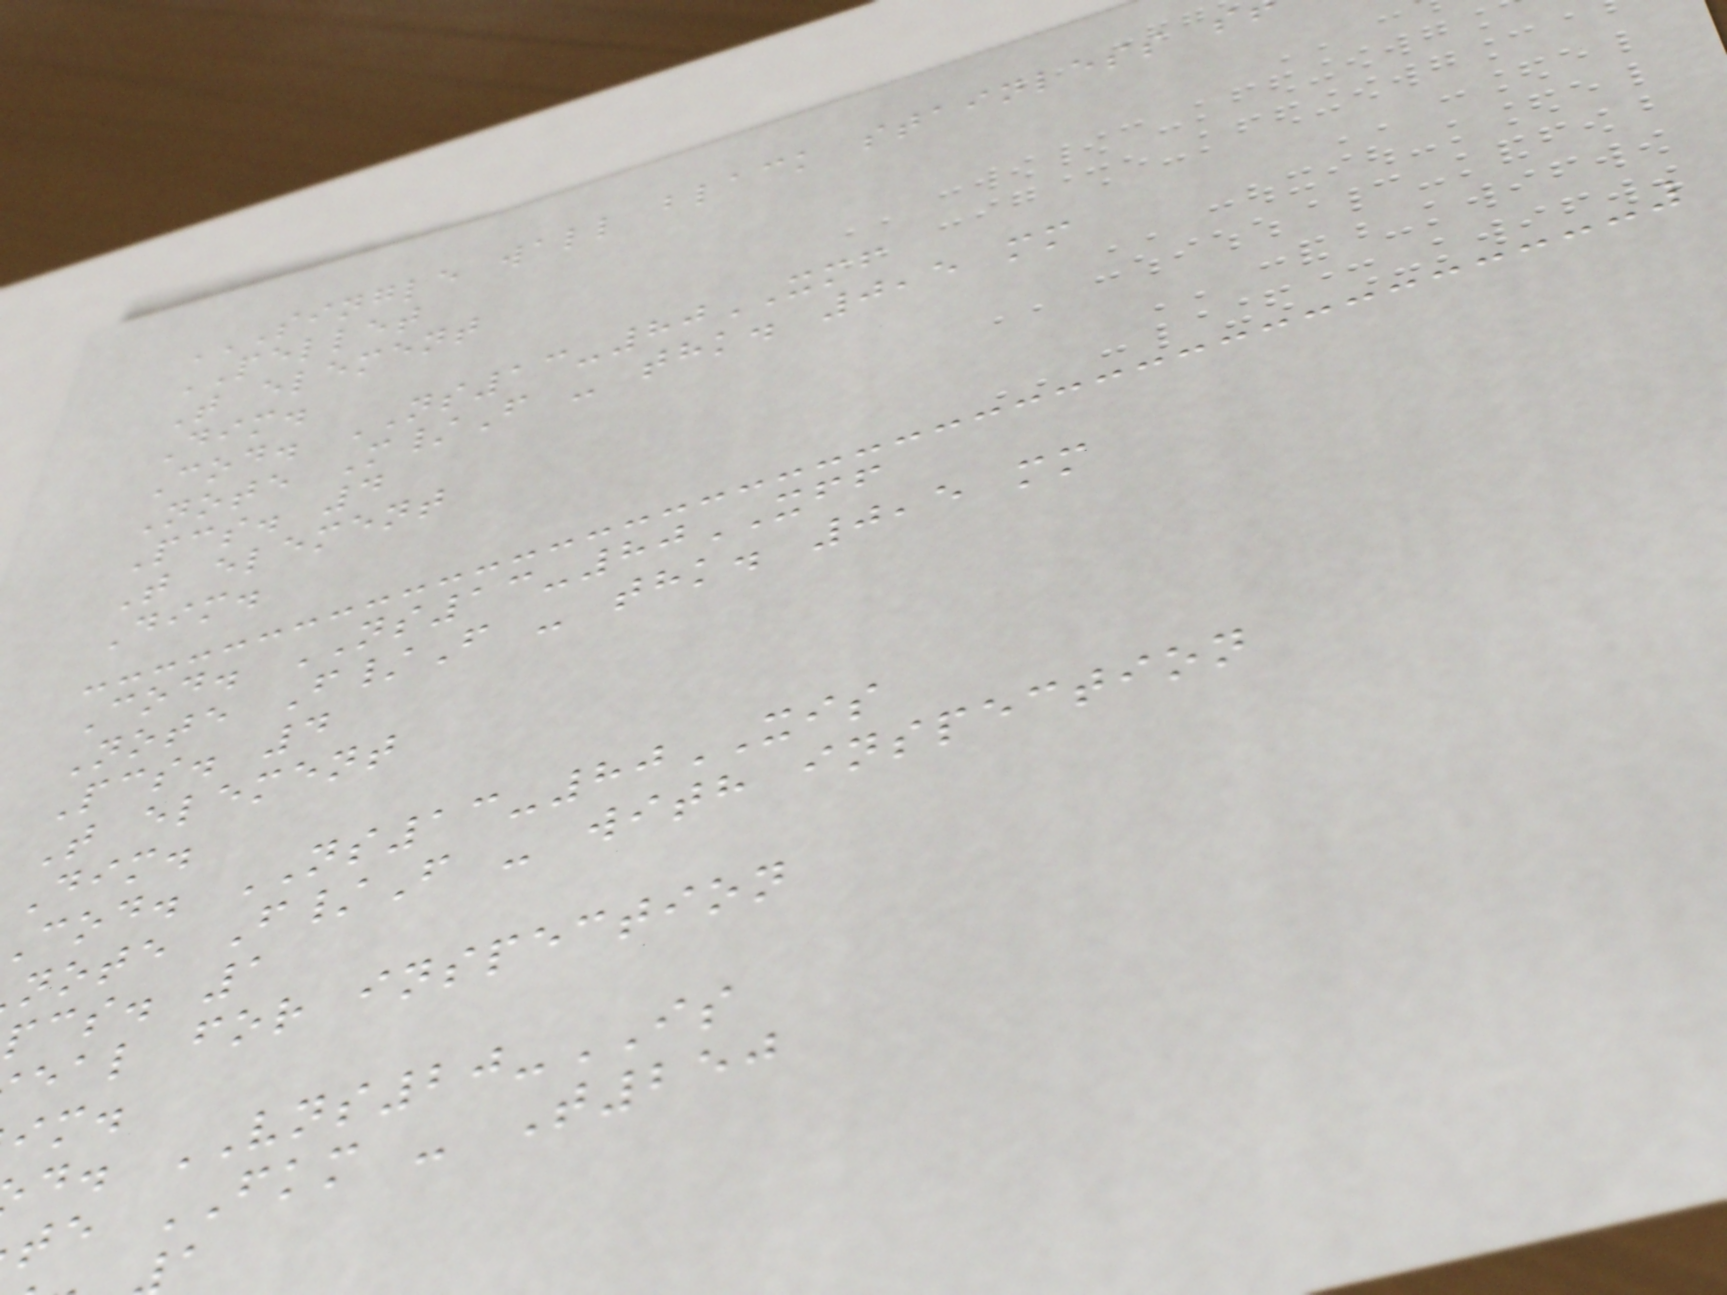PELLET
T element
Dim.
Cod. NS13-80XMF
Note M/F - thk. 0,5 mm
Pcs. 4
T element
Dim.
Cod. NS13-80XFF
Note F/F - thk. 0,5 mm
Pcs. 4
T element
Dim.
cod. NS13-80XIS
note F/F - with inspection
pcs. 1
eal for inspection
d. VNS20-IS
te FKM - T250
